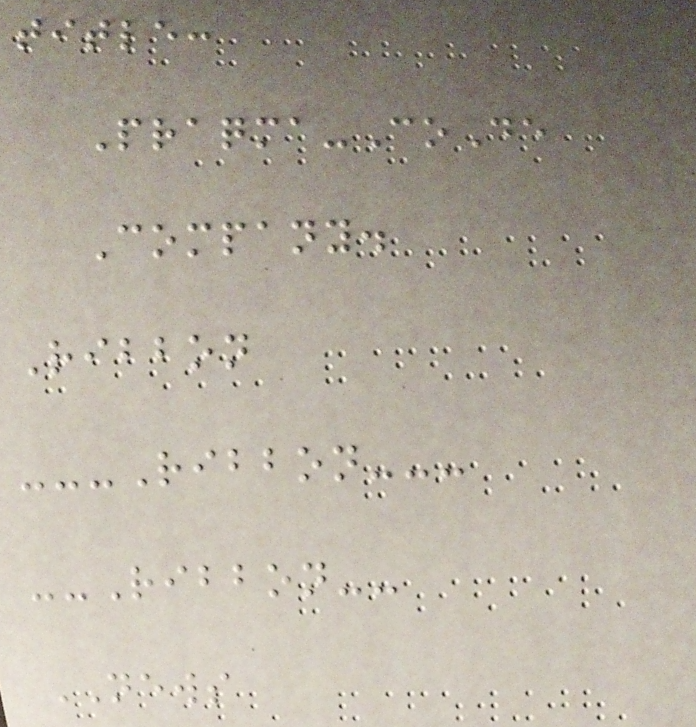title:
Praqma-CoDe
Company.
Ribbon
---Ribbon---
--Ribbon--
NEWS
